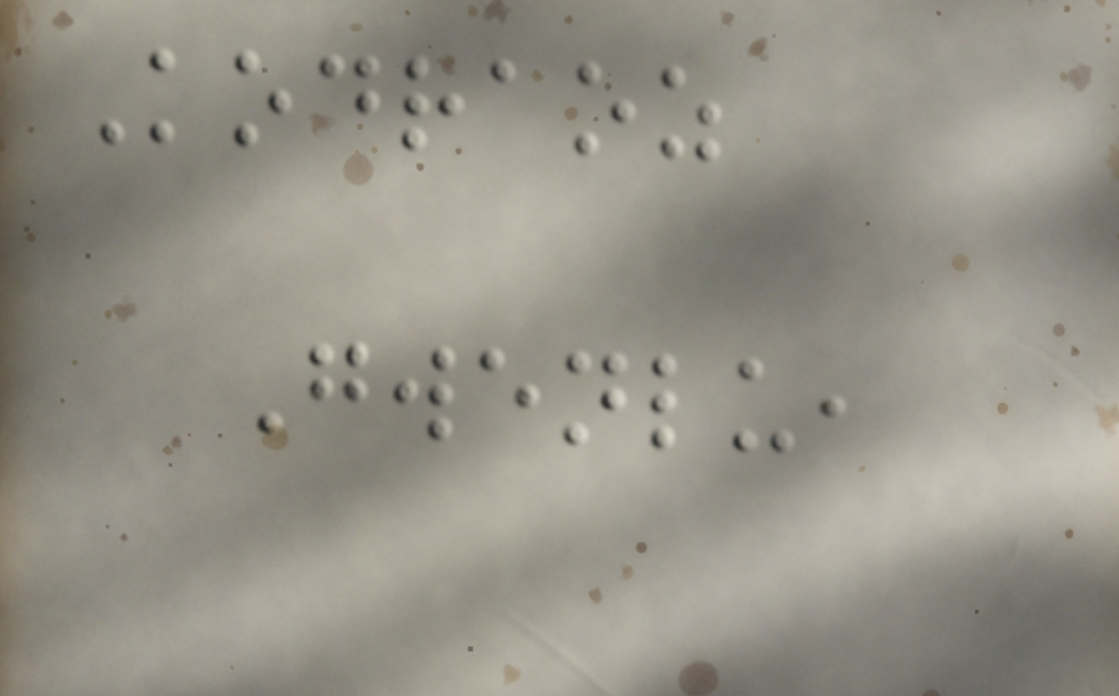Kodraoz
Gwenlu,
